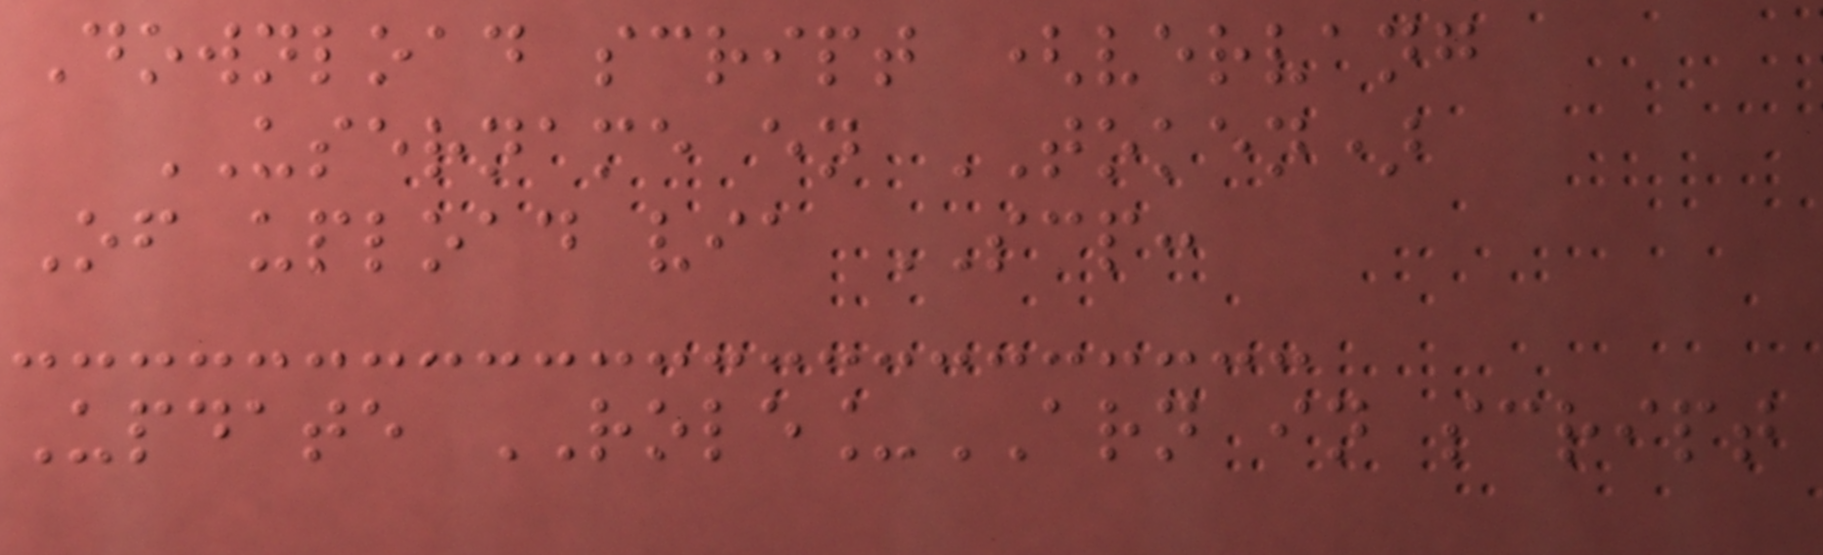Download script (vervang
USERNAME en TOKEN)
Of upload via SCP:
Update ROLE_ARN in script
